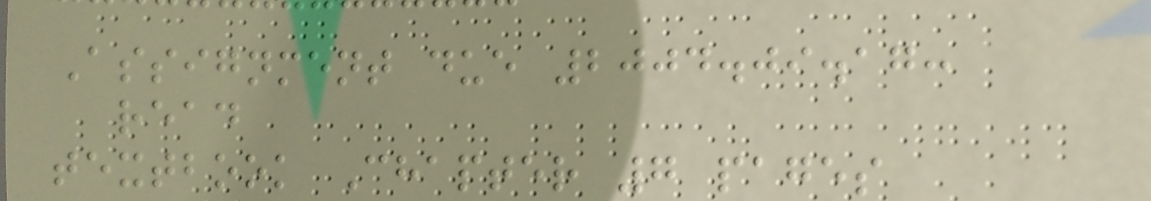Assignment due 2004.09.17:
read
textbook Chapter 7 pages
